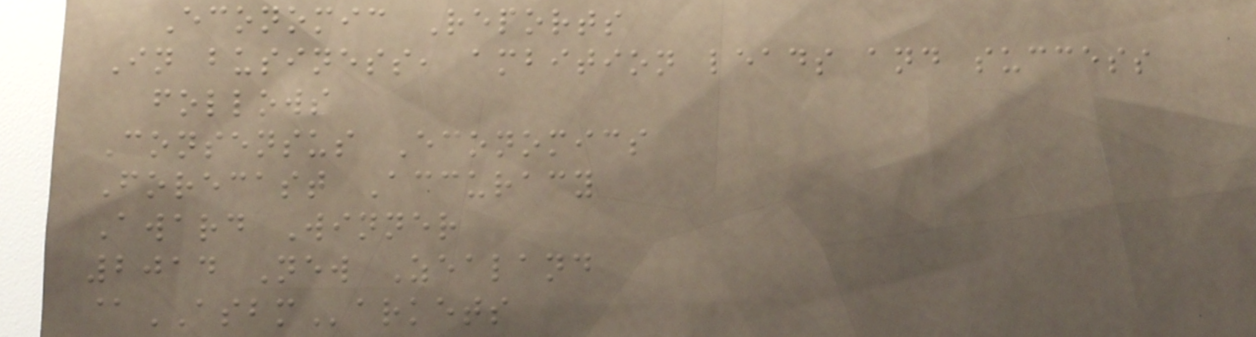Economic Reports
In business, ambition leads and success
follows
Consensus Economics
Forecast Accuracy
Award Winner
2014 New Zealand
@ASBMarkets
